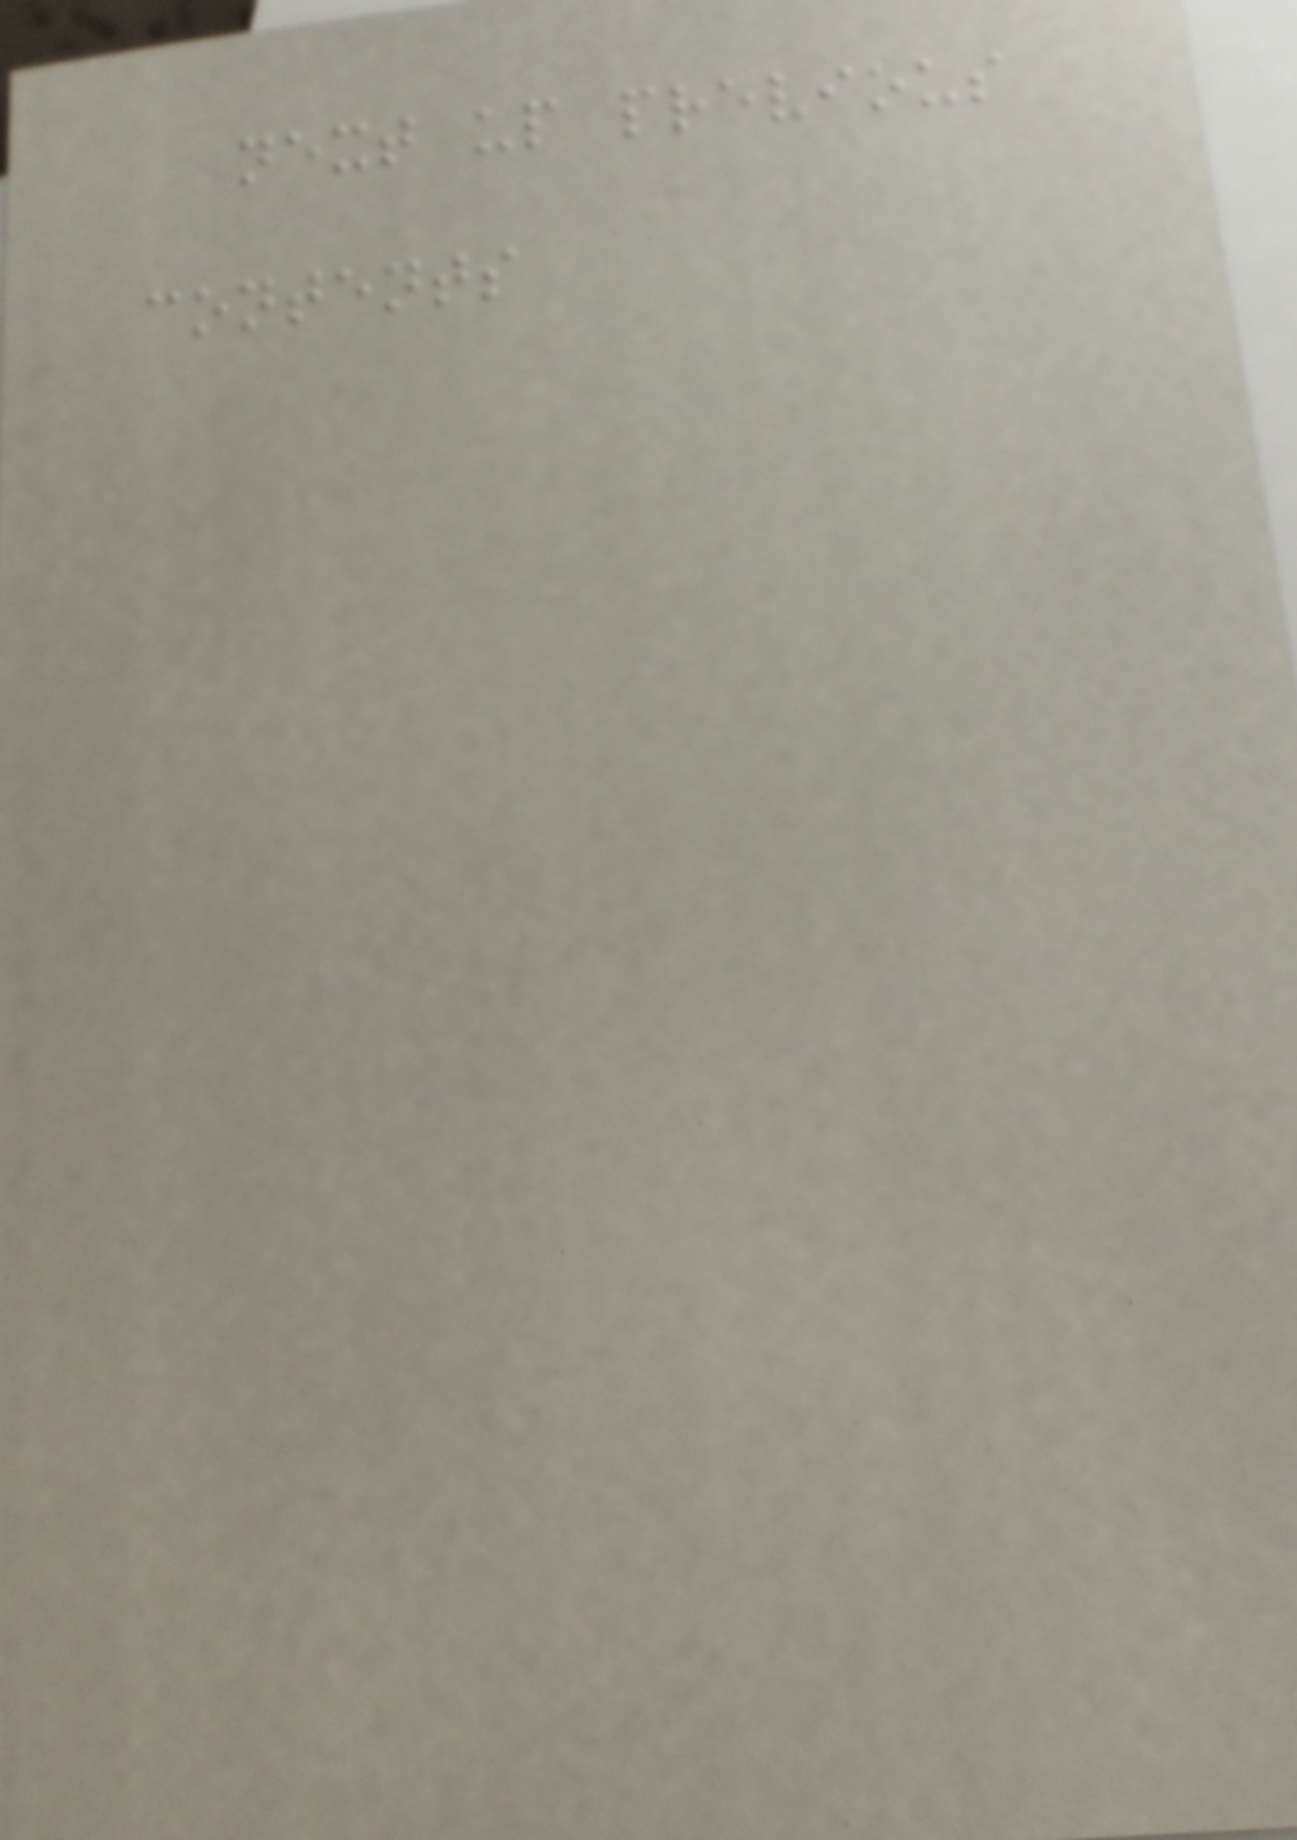next up previous
contents
